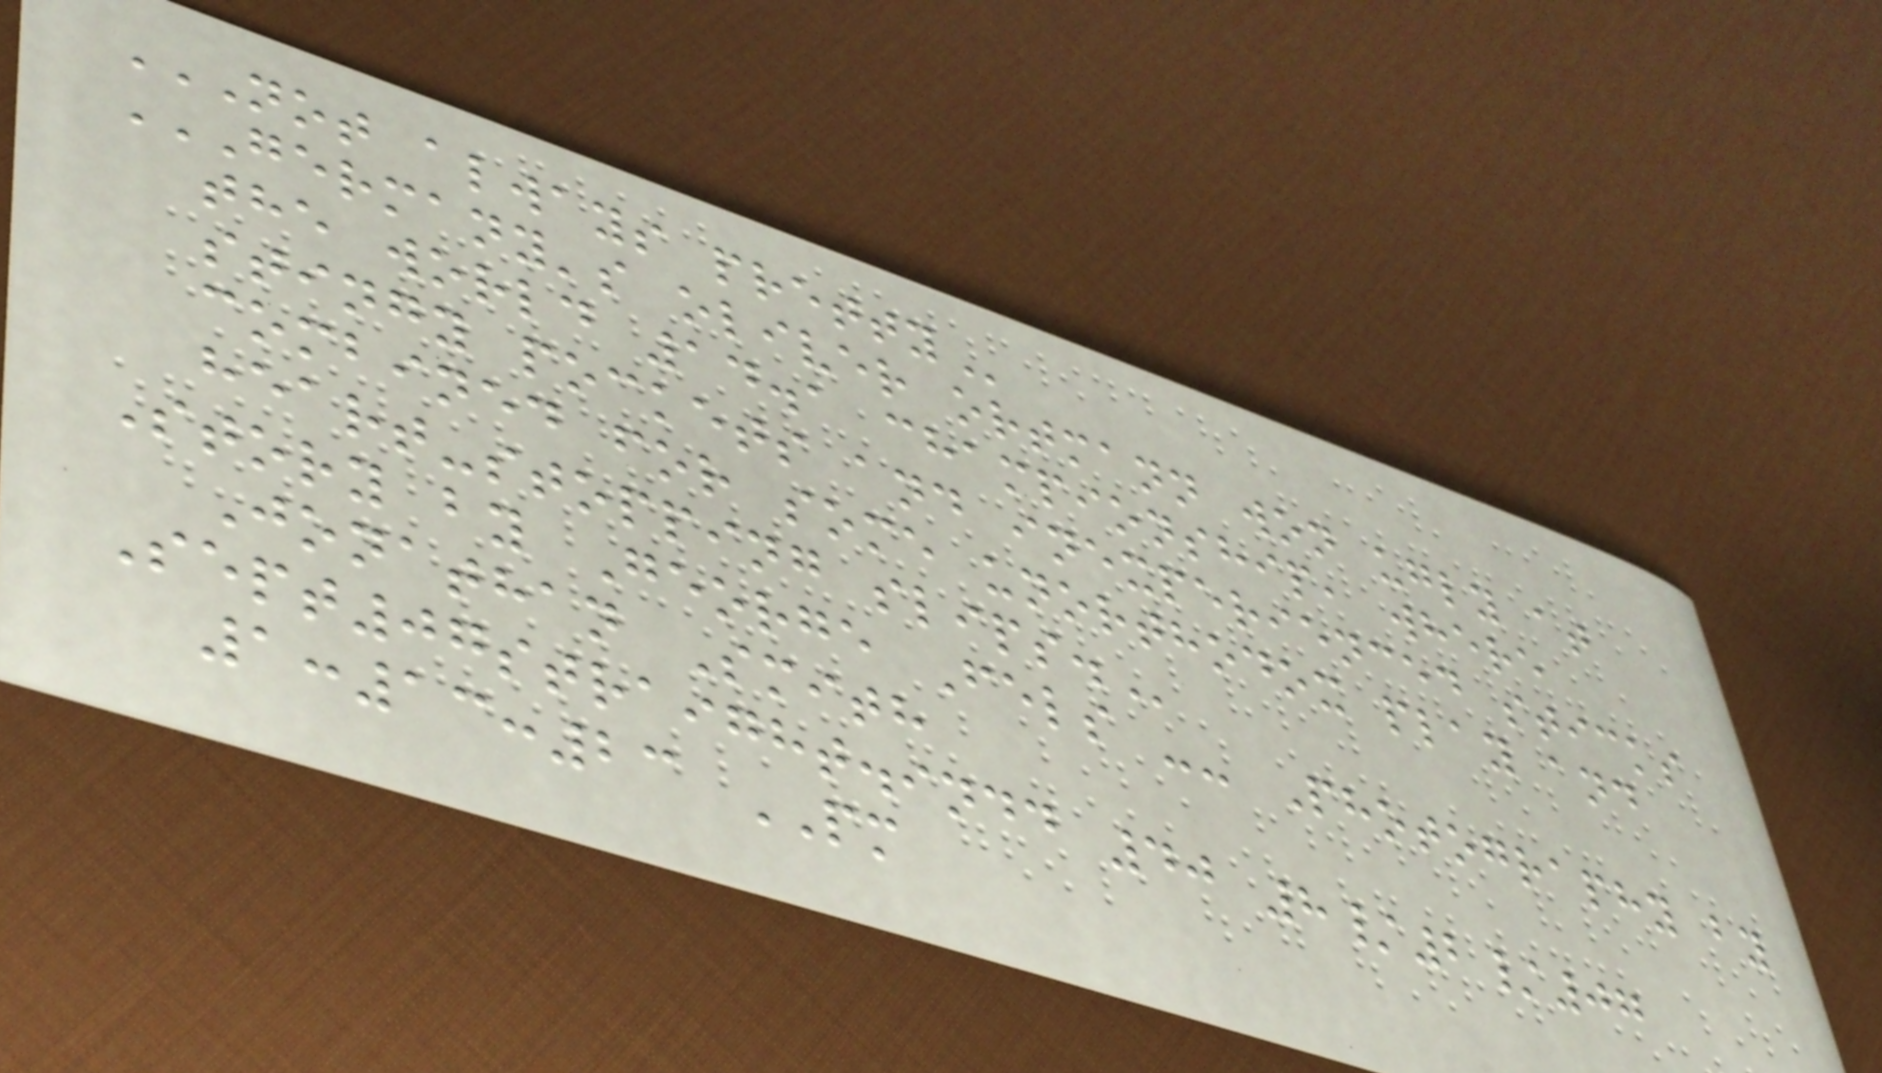NOT ALWAYS PRETTY
GERMANY'S OLIVER ORTMANN WON UGLY AT
THE WORLD 14.1 CHAMPIONSHIP, WHERE
STINGY POCKETS AND INEXPERIENCED STICKS
COMBINED FOR SOME UNORTHODOX PLAY AND
HEART-STOPPING SLIPS.
Story by George Fels -- Photography by
Jonathan Smith
Sept07straight.indd 40 8/2/07
1:13:23 PM
